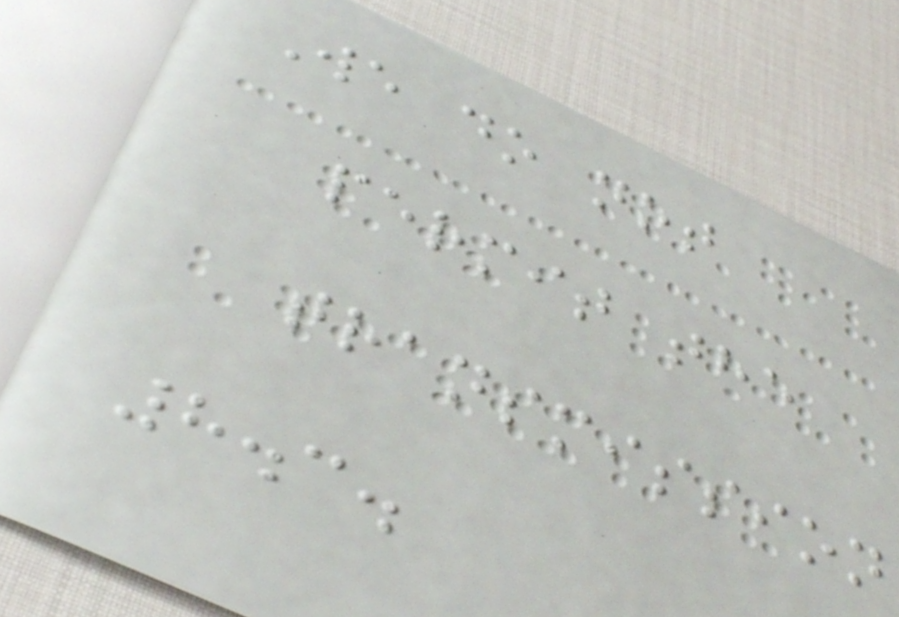We do not
permit the
transmission
8.3.
